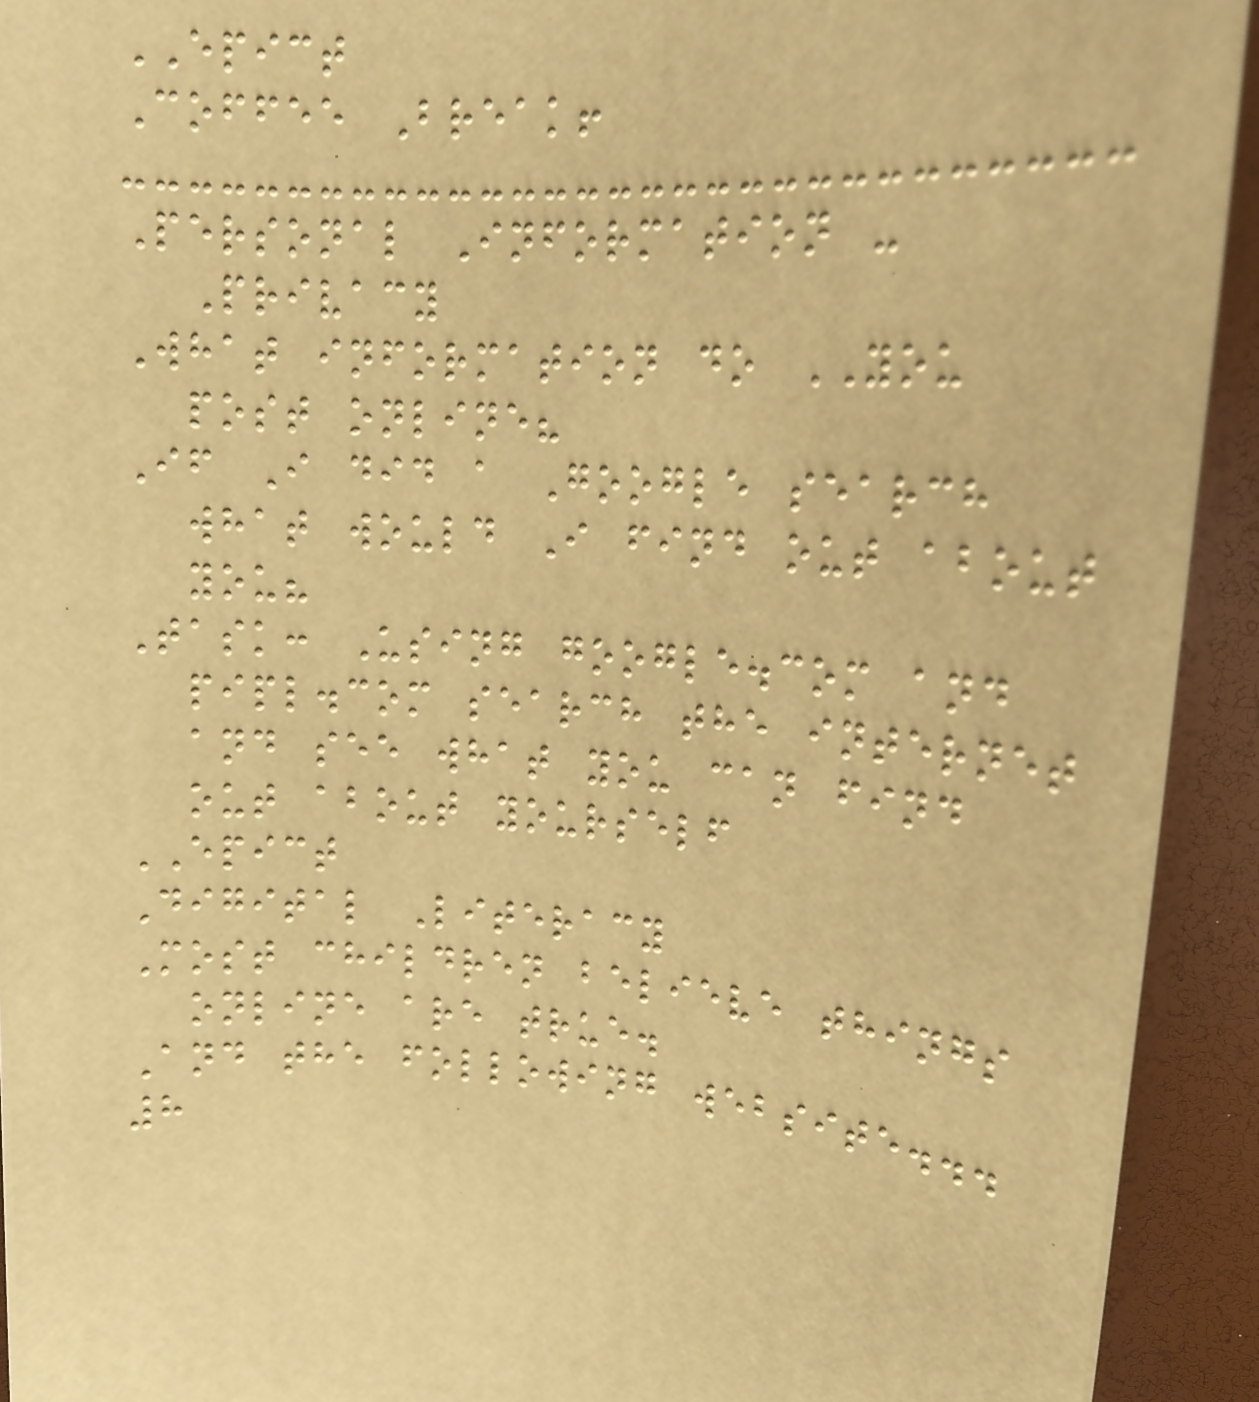EPICT
Coffee Break!
Personal Information -
Privacy
What information do YOU
post online?
If I did a Google search
what would I find out about
you?
Task: Using google.com and
pipl.com search the internet
and see what you can find
out about yourself
EPICT
Digital Literacy
Most children believe things
online are true.
And the following website...
8
